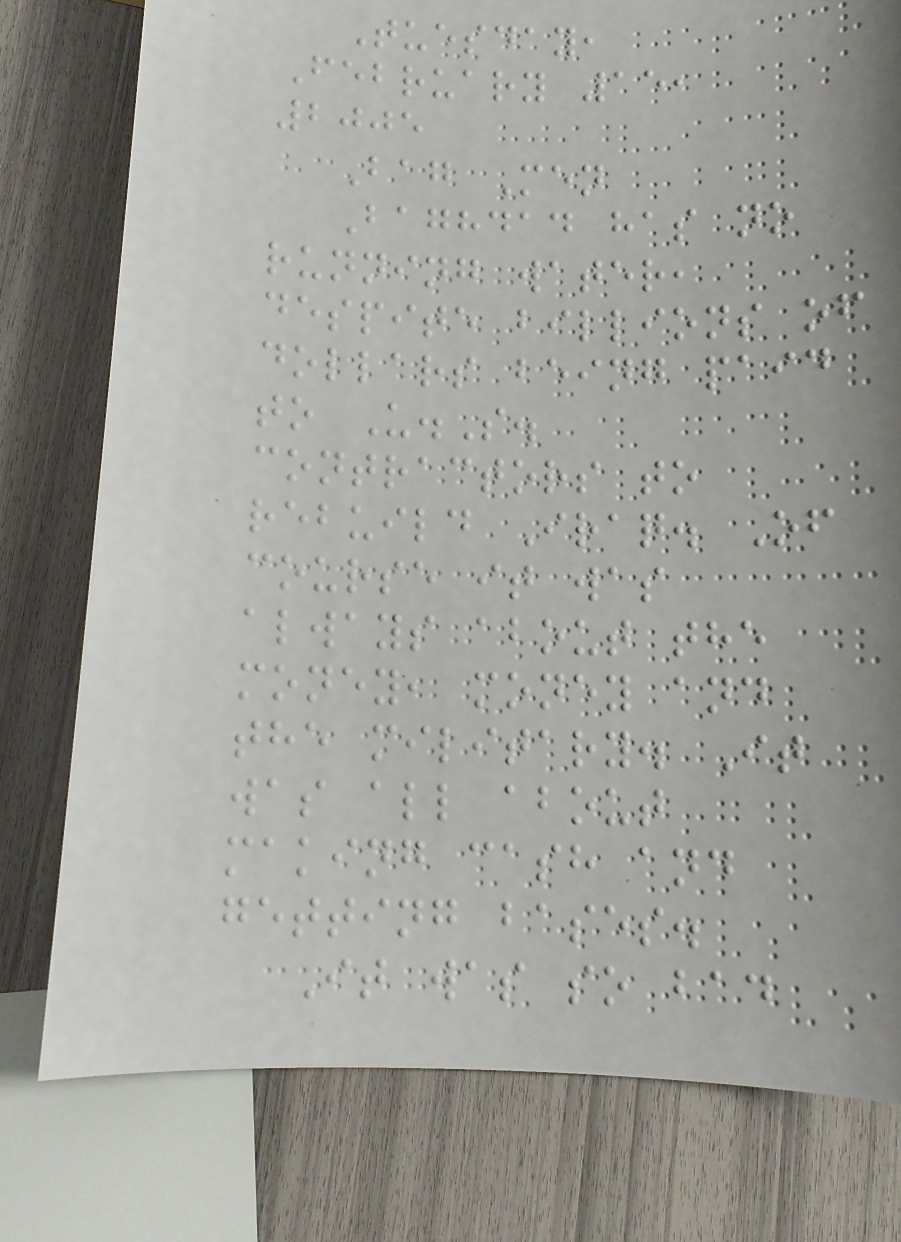Tuesday,
February 15,
2005
Bag Men
Baghdad has no
running water,
despite billions of
dollars being paid
to U.S.
contractors to
rebuild Iraq. Of
course it was
always about the
money, money and
the military. It
was all about
making cash and
getting bases.
It was so bad
